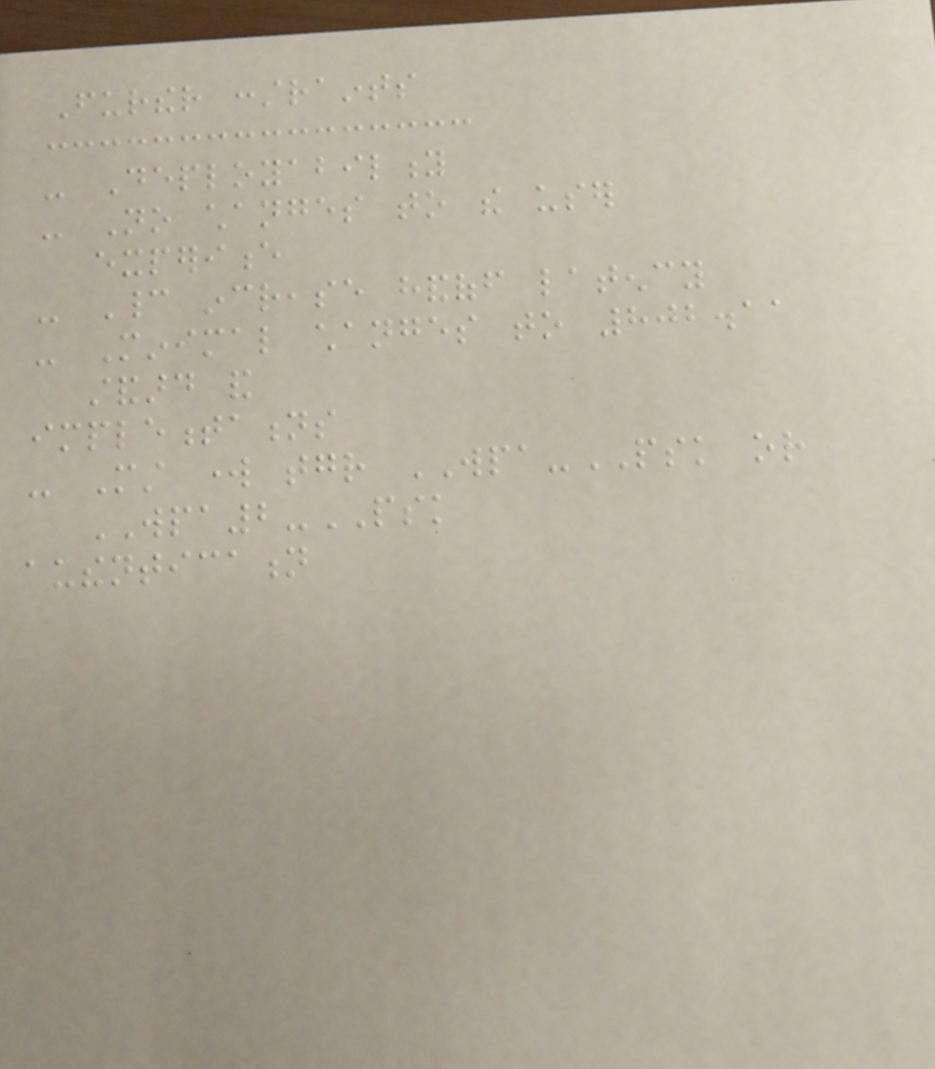Further constraints
- Deployability
- No changes to the user
experience
- Cannot increase handoff latency
- Minimal changes to 802.11
standard and
implementations
- Must work together WPA-PSK or
WPA2-PSK
authentication
